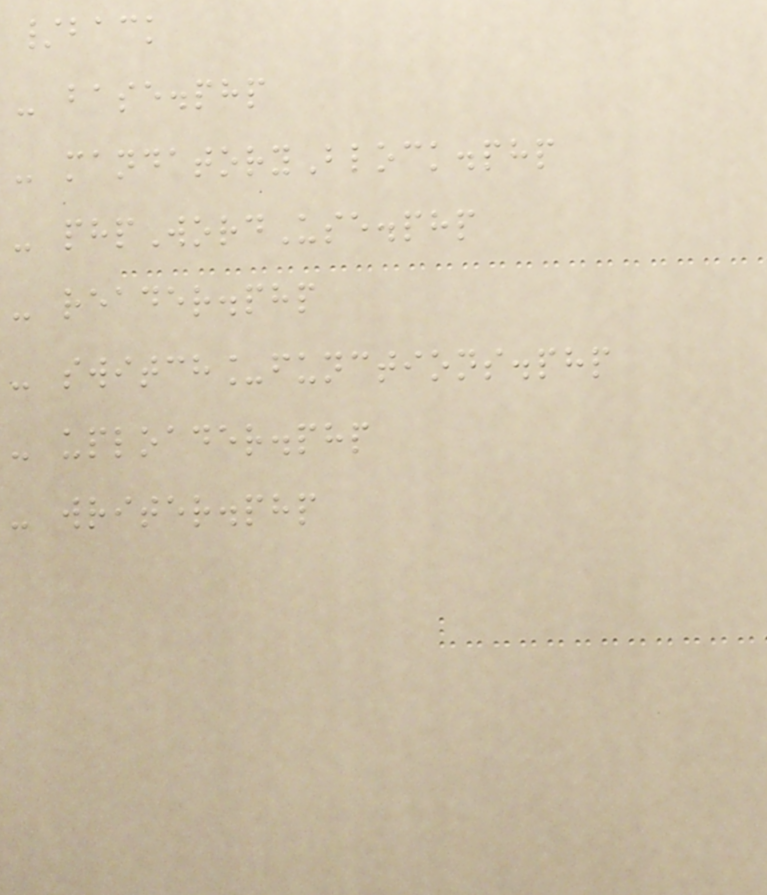/back
- base.php
- mandatoryBlock.php
- phpWordUse.php
- reader.php
- switch_functions.php
- uploader.php
- writer.php
